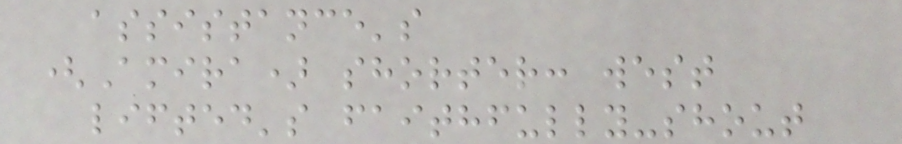assistance's
(Amira) shorter: west
lifted's faithfully-shout
